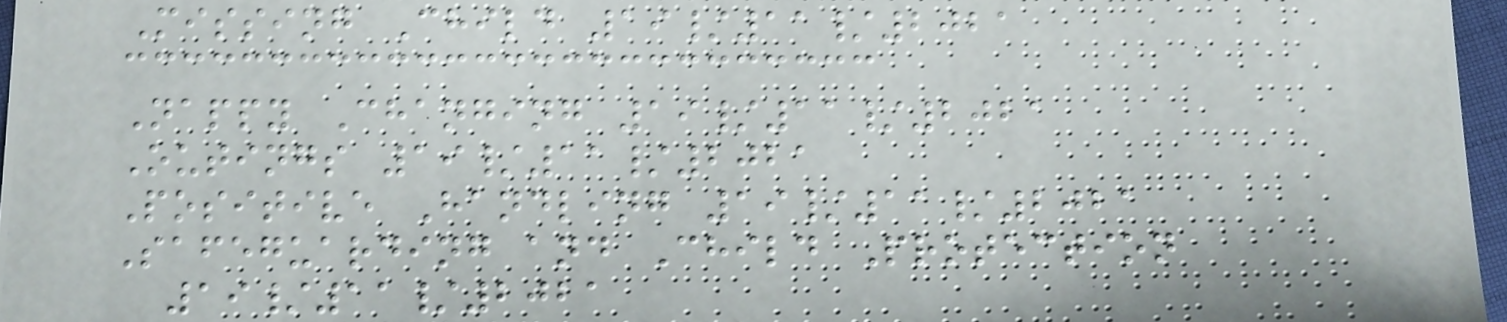Missing Child 19/11/2021
Nappy Changing 19/11/2021
Outings 19/11/2021
Positive Handling 19/11/2021
Safeguarding and Child Protection
19/11/2021
